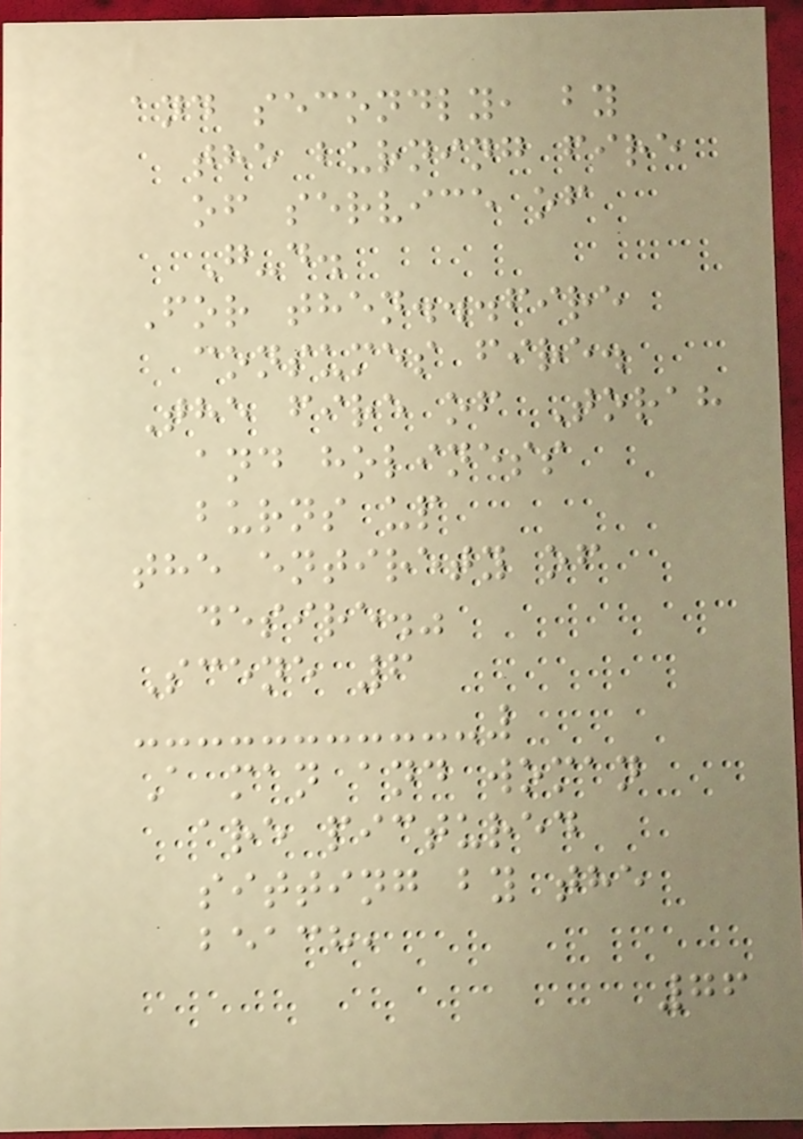and secondly, by
the burning fire
of service of
G-d.
For then...fire
consumes fire.
The fire of Torah
and holiness
burns up
the entirety of
desire."
Scene 6
A man and woman
are pictured
sitting by the
beach,
76
